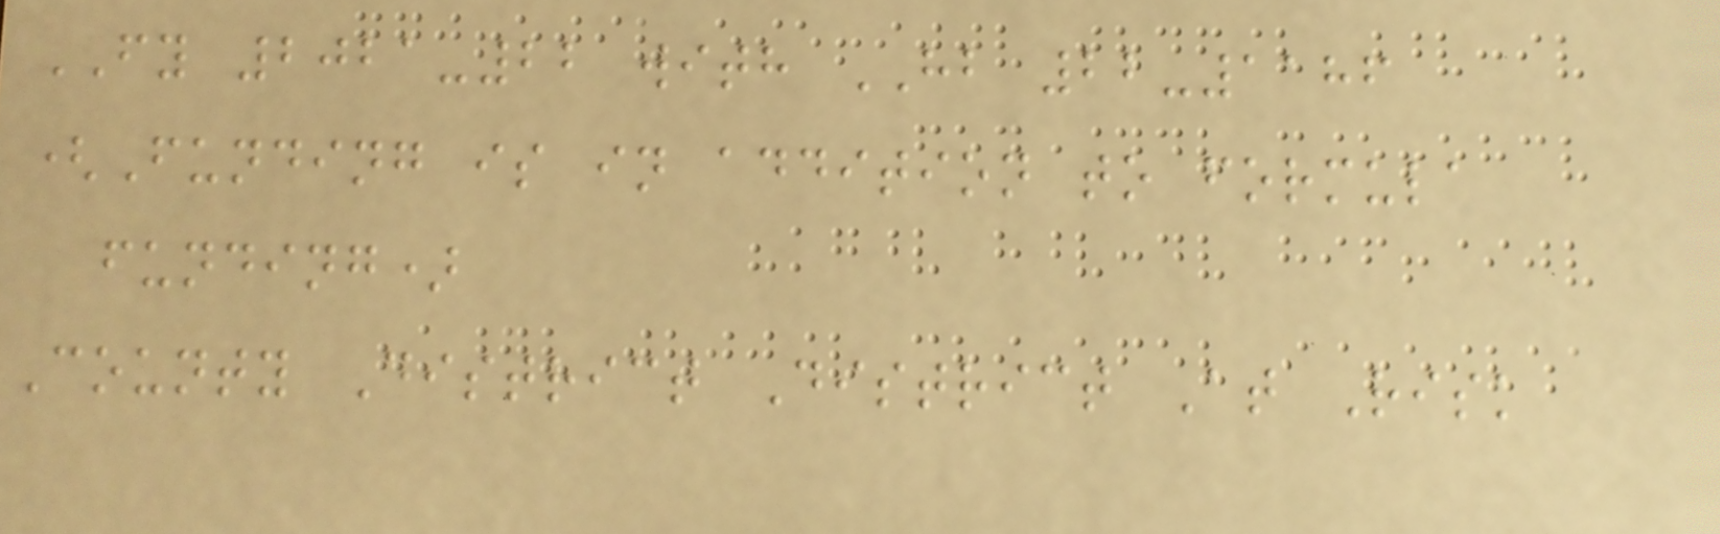FY 2021-22 with HB 22-1186
(Funding is in addition to formula
funding)
County District District At Risk
